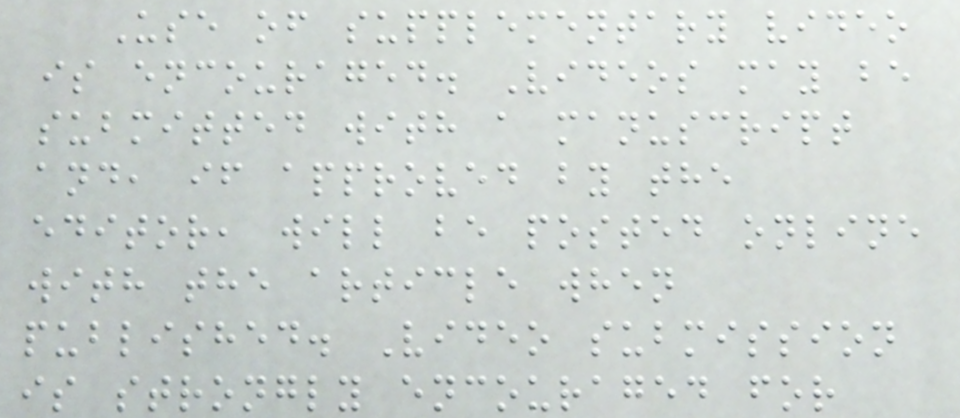Use of supplementary video
is encouraged. Videos may be
submitted with a manuscript
and, if approved by the
editor, will be posted online
with the article when
published. Video submission
is strongly encouraged for
